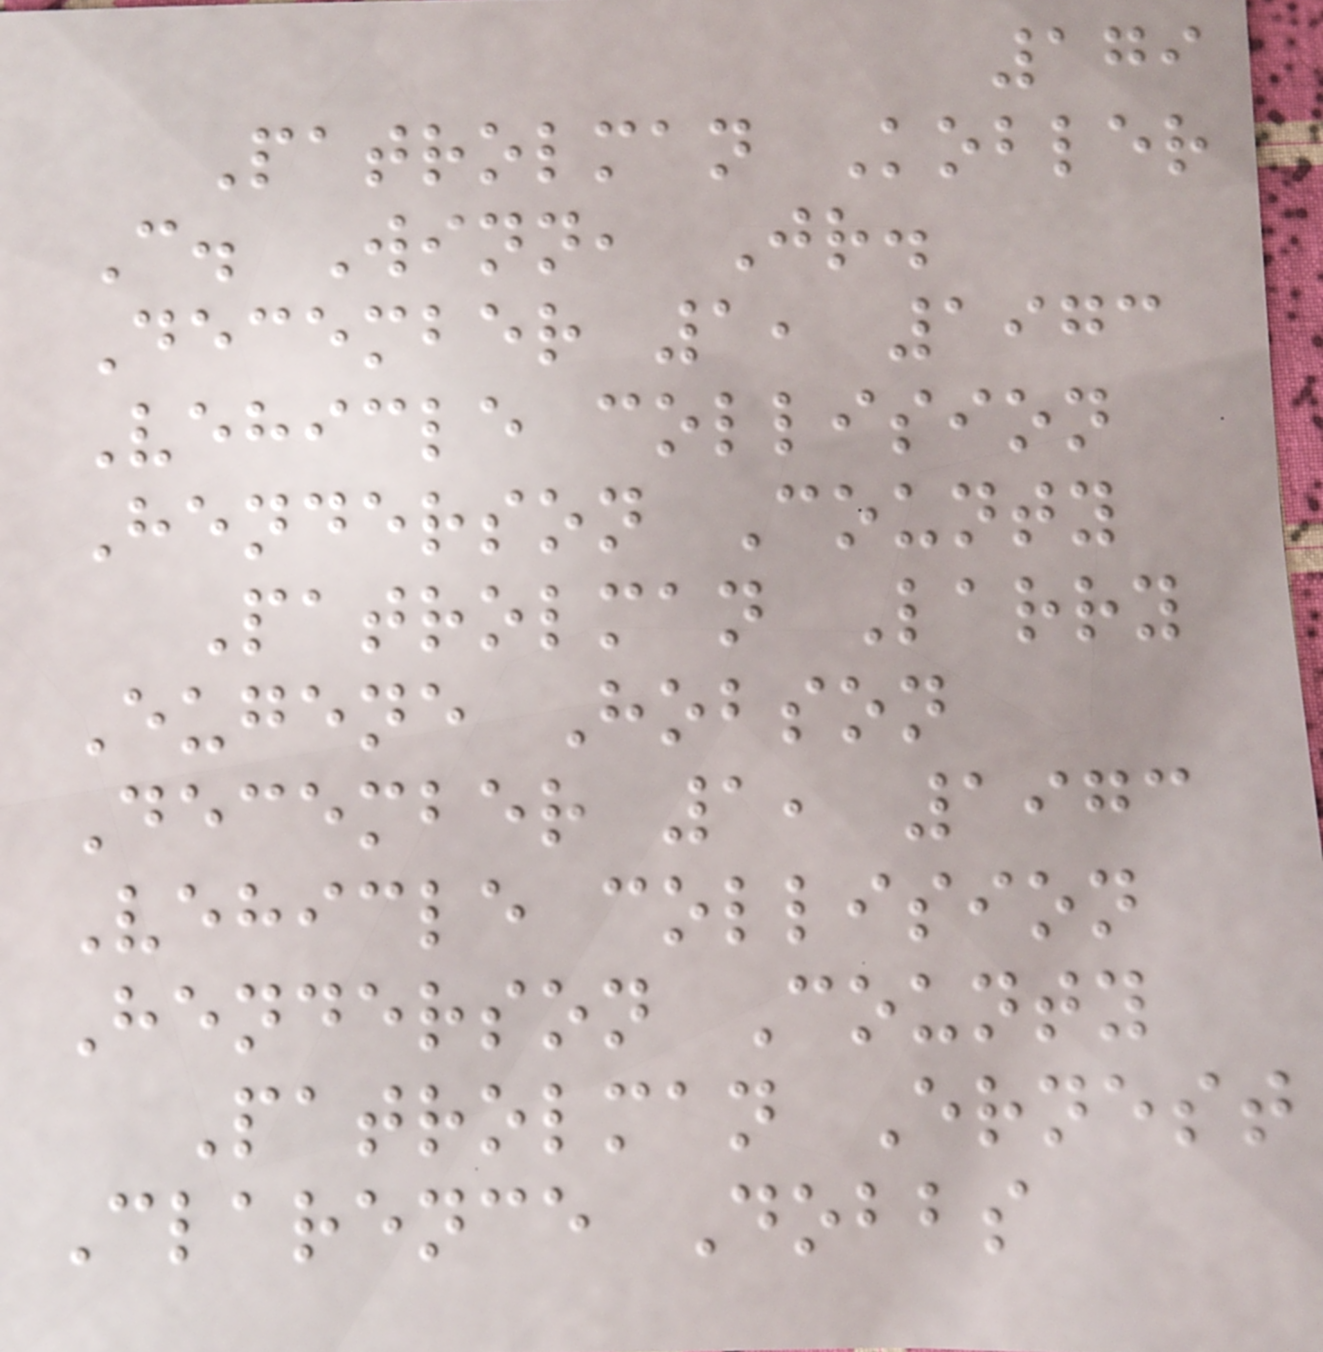179
Patrolman Kobler
C. Winn, Jr.
December 1, 1973
Vehicle collision
Henderson County
Patrolman Larry
Eugene Hobson
December 1, 1973
Vehicle collision
Henderson County
Patrolman Ernest
Clarence Dobbs
